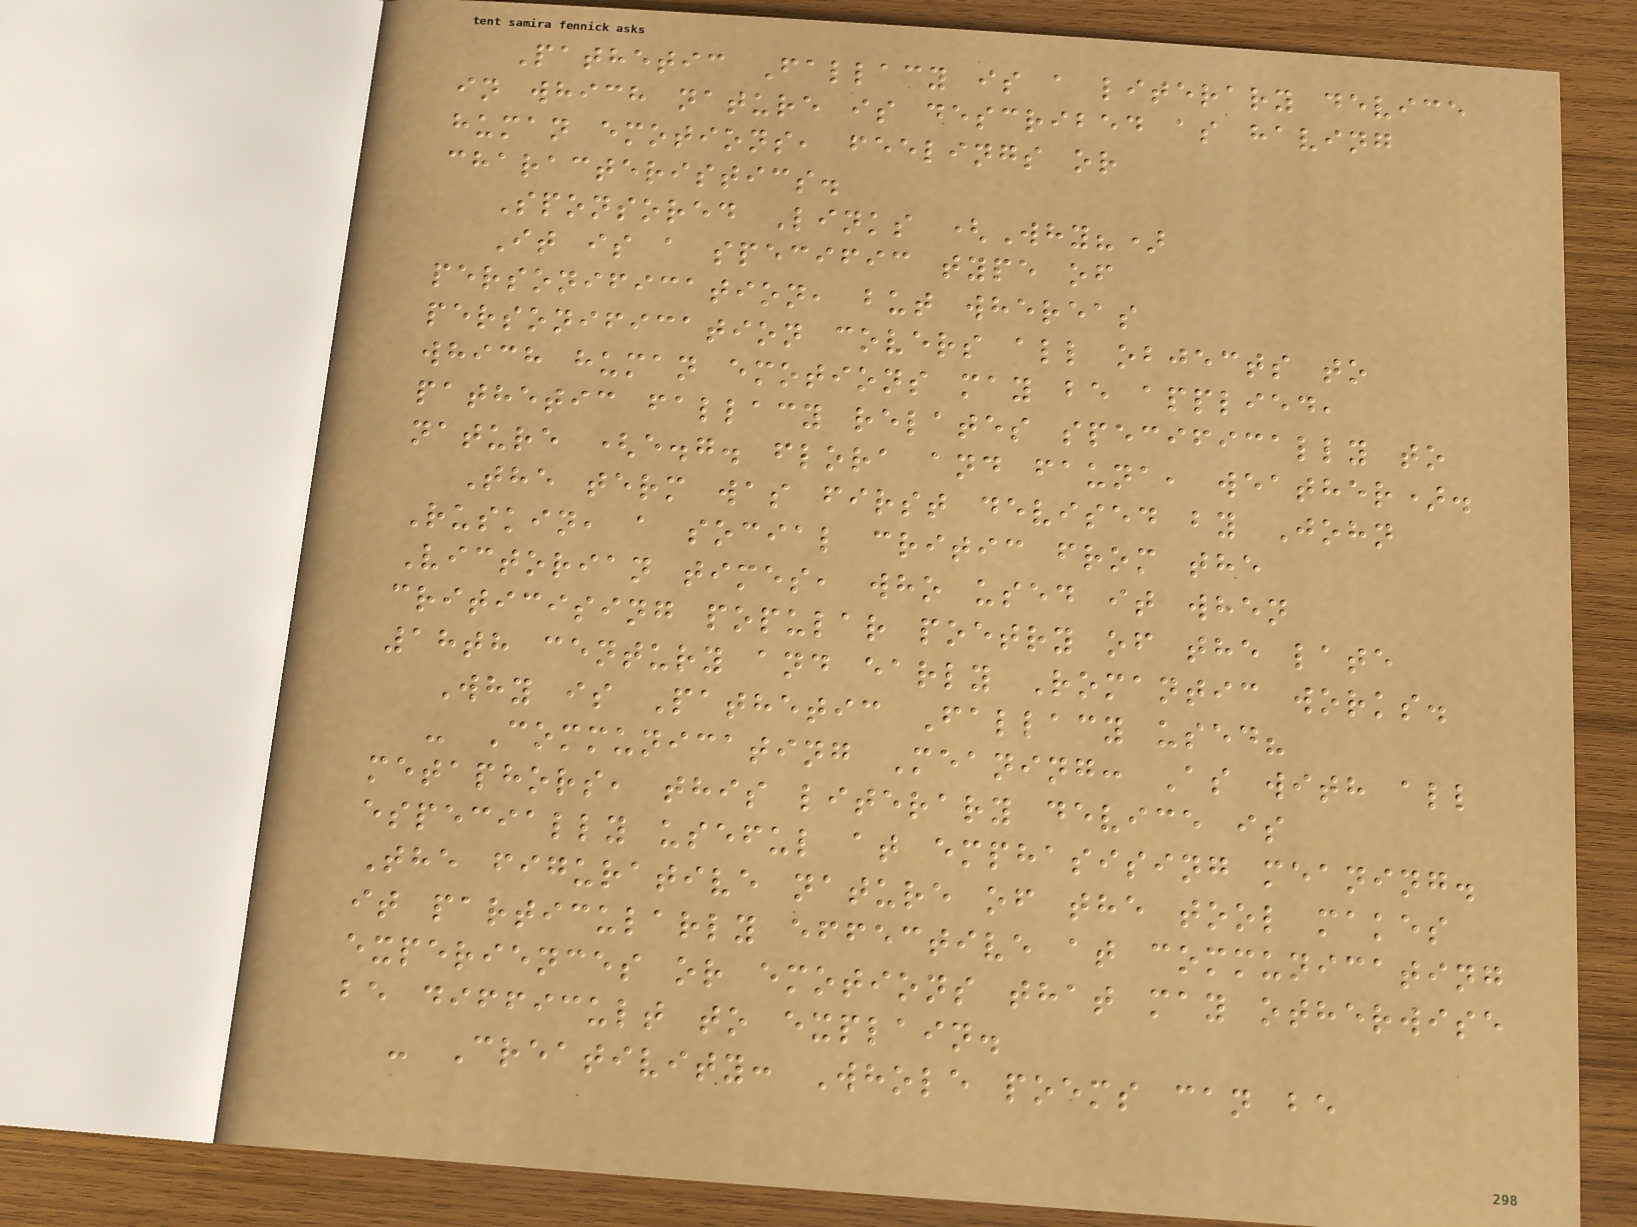Pathetic Fallacy is a literary device
in which nature is described as having
human emotions, feelings or
characteristics.
Sponsored Links (Why?)
It is a specific type of
personification, but whereas
personification covers all objects to
which human emotions may be applied,
pathetic fallacy relates specifically to
nature (e.g. flora and fauna, weather).
The term was first devised by John
Ruskin, a social critic from the
Victorian times, who used it when
criticising popular poetry of the late
18th century and early Romantic works.
Why is Pathetic Fallacy used?
- Communicating Meaning: As with all
metaphors, this literary device is
especially useful at emphasising meaning.
The figurative nature of the tool makes
it particularly effective at communicating
experiences or emotions that may otherwise
be difficult to explain.
- Creativity: Whole poems can be
